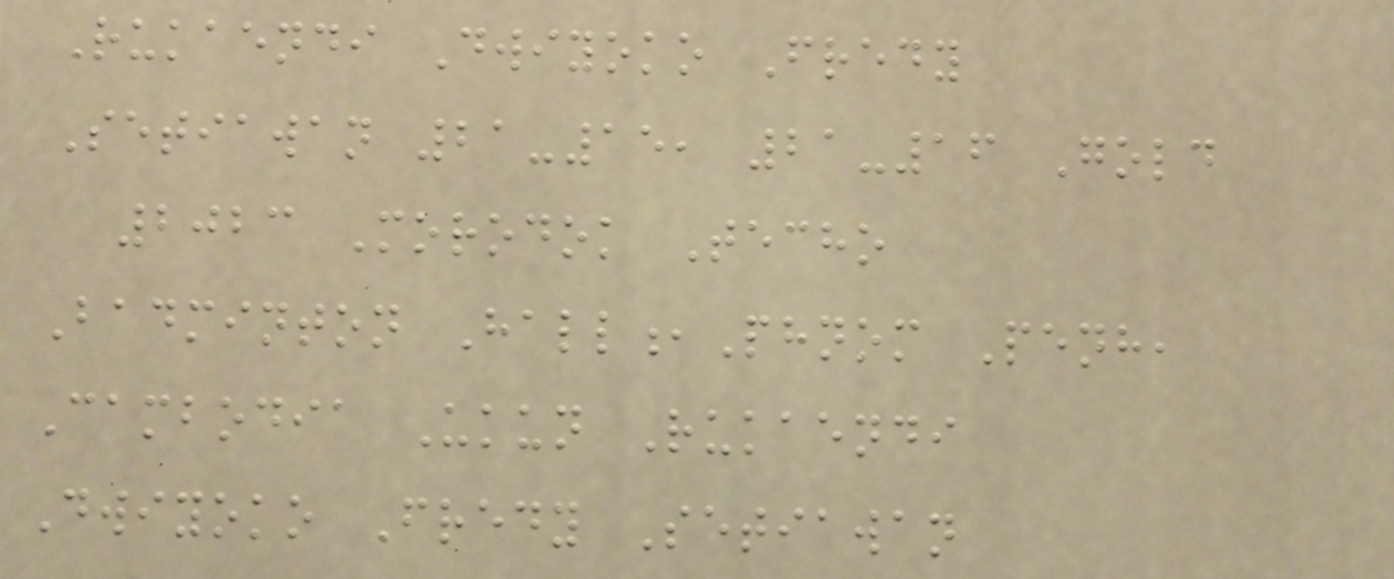Rukaendi Dwiyoko Fredy
Setiawan 21-15, 21-16 Gold
2023 Morodok Techo
Badminton Hall,Phnom Penh,
Cambodia Ukun Rukaendi
Dwiyoko Fredy Setiawan
